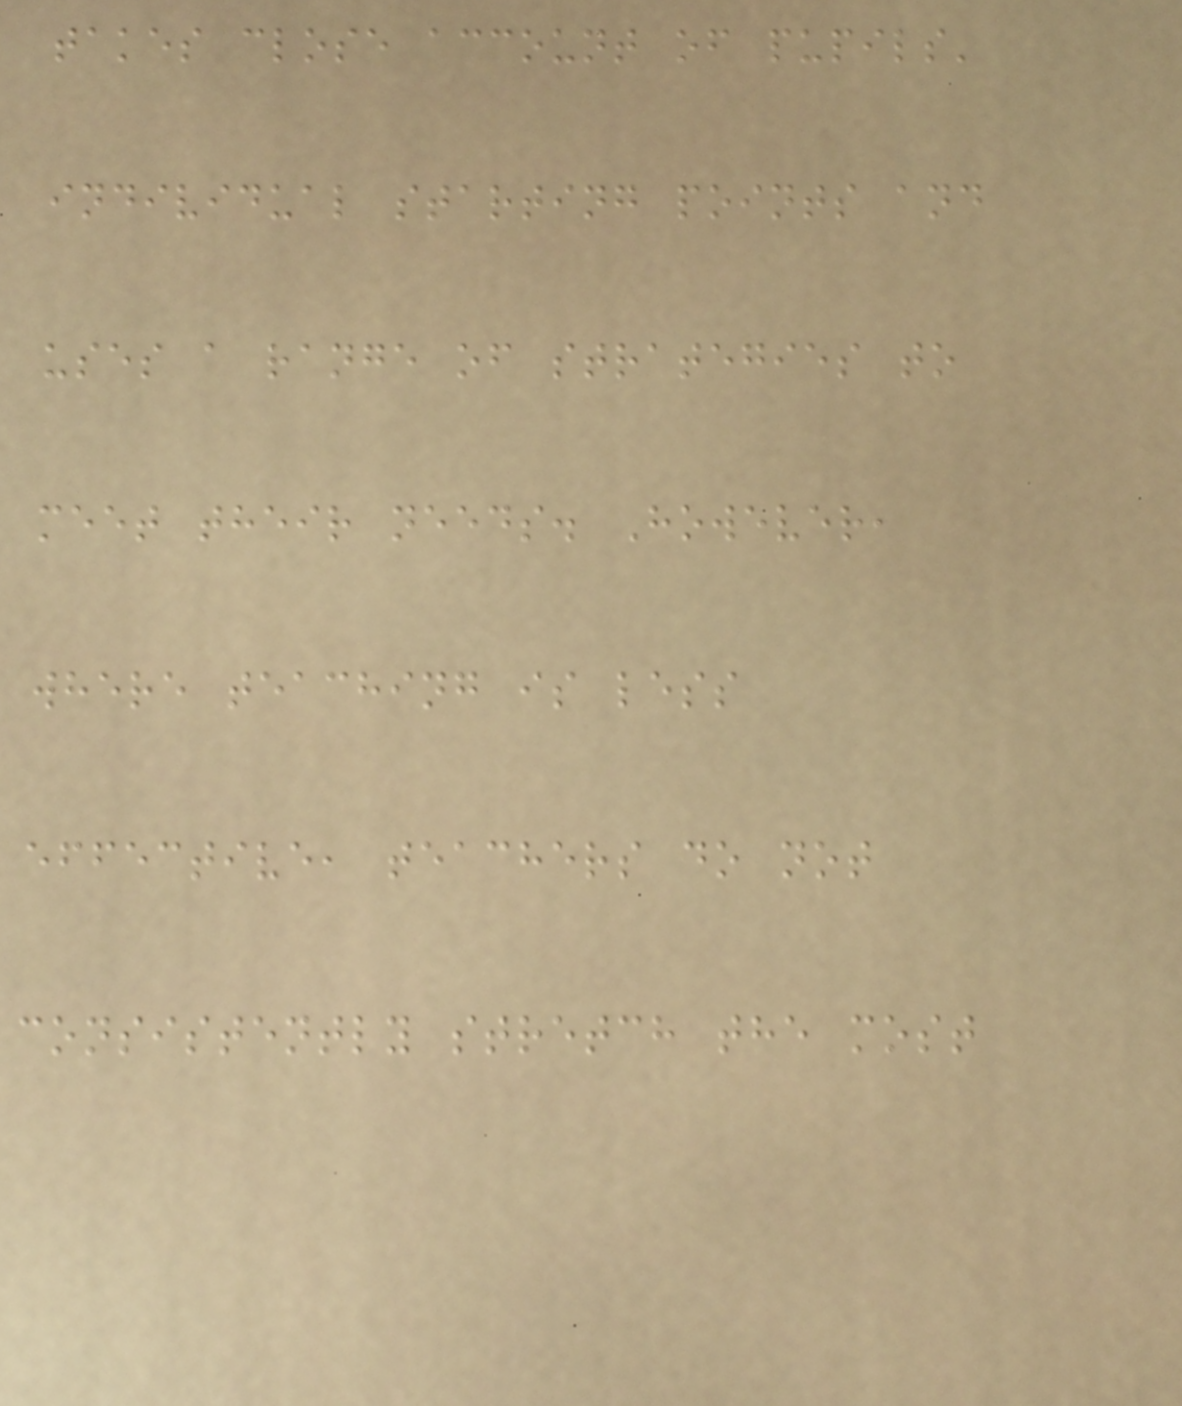takes close account of pupils'
individual starting points and
uses a range of strategies to
meet their needs. However,
where teaching is less
effective, teachers do not
consistently stretch the most
